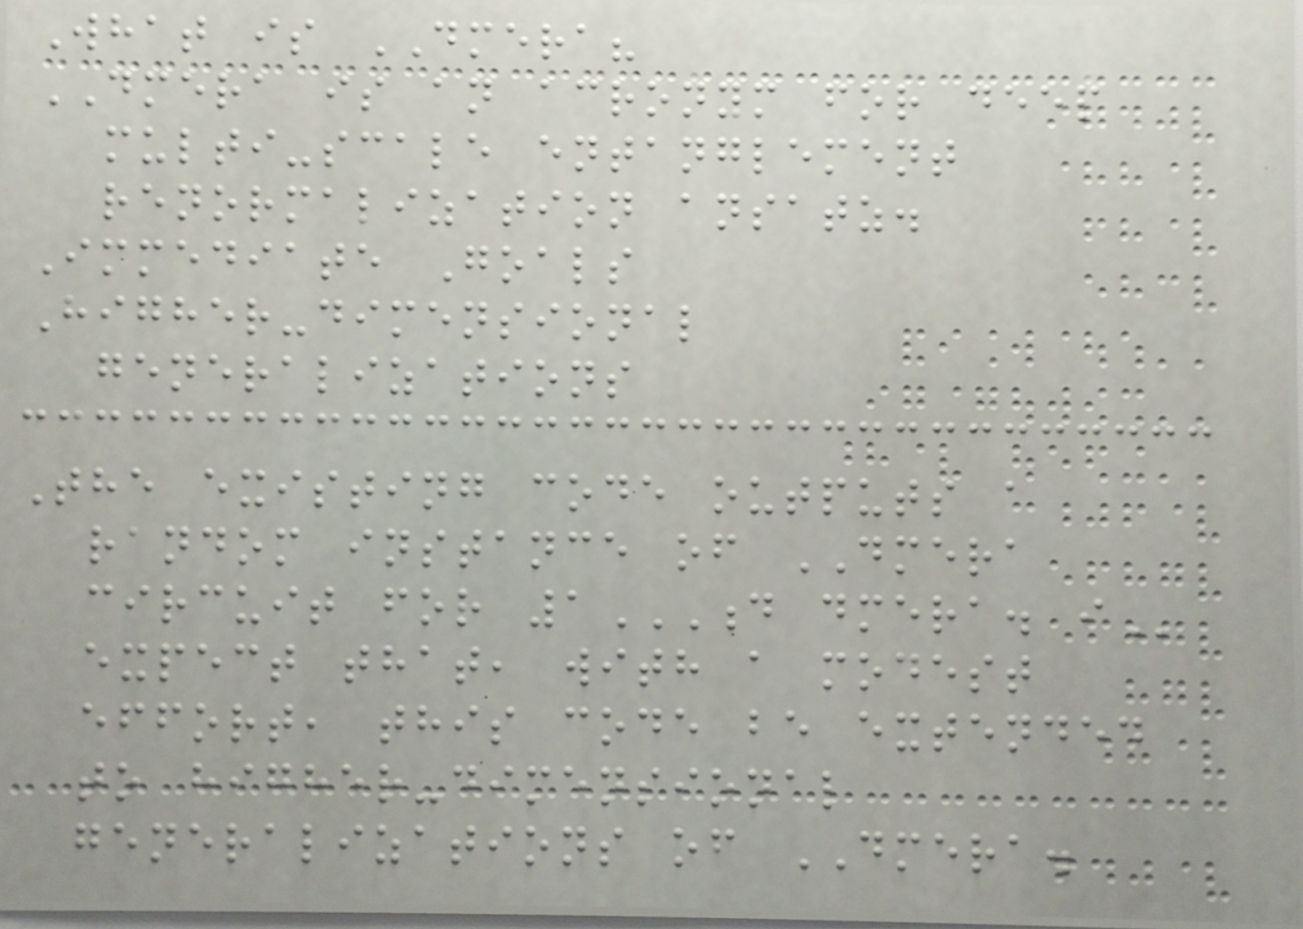What is DMERA?
DMERA is an acronym for deep
multi-scale entanglement
renormalization ansatz.
Immediate Goals
Higher-dimensional
generalizations
The existing code outputs a
random instance of DMERA
circuit for 1D DMERA. I
expect that, with a modest
effort, this code be extended
to higher-dimensional
generalizations of DMERA.
